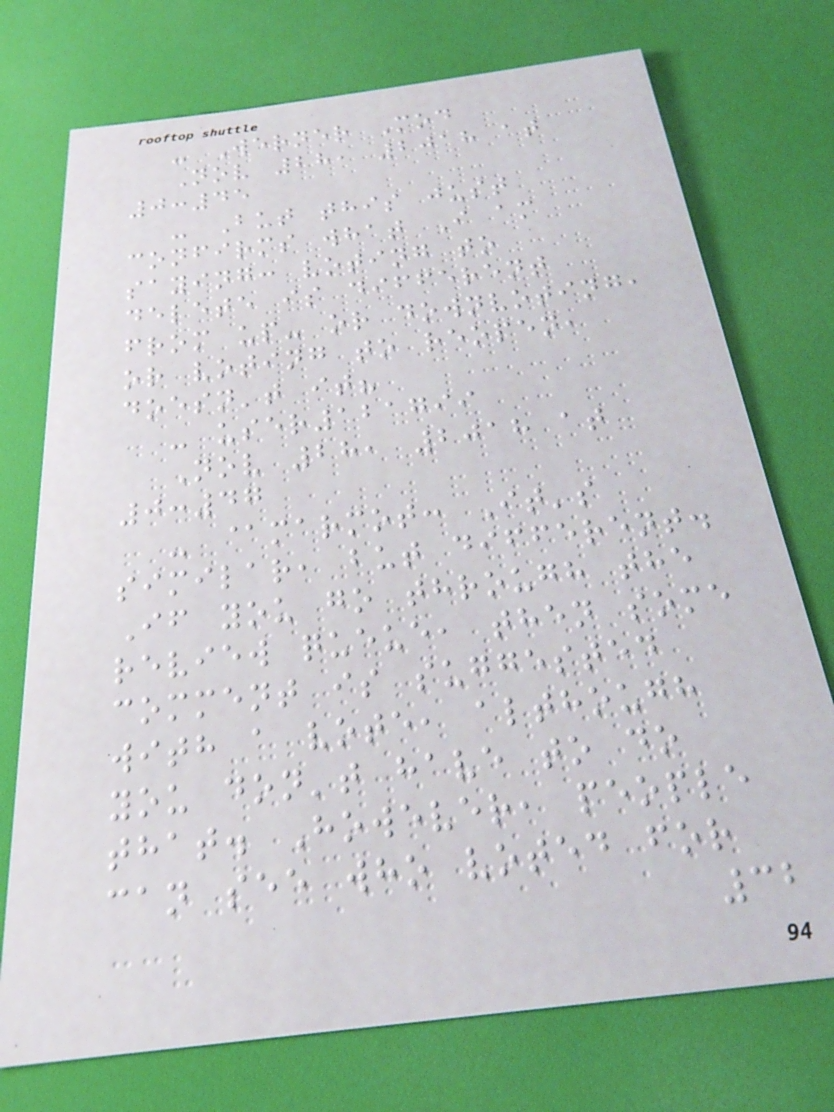- Werner Mod
Nov 28, 2018 at
0:45
- But this just
confirms what I am
saying: voting to
delete is different
from up- or downvoting,
or voting to reopen,
doesn't it?
- user121799
Nov 28, 2018 at
0:47
- @marmot: It's
similar, but different.
If you go through the
review queue, then some
comment is suggested
with a vote, although
you don't have to do
that. However, people
can see who voted for
32
